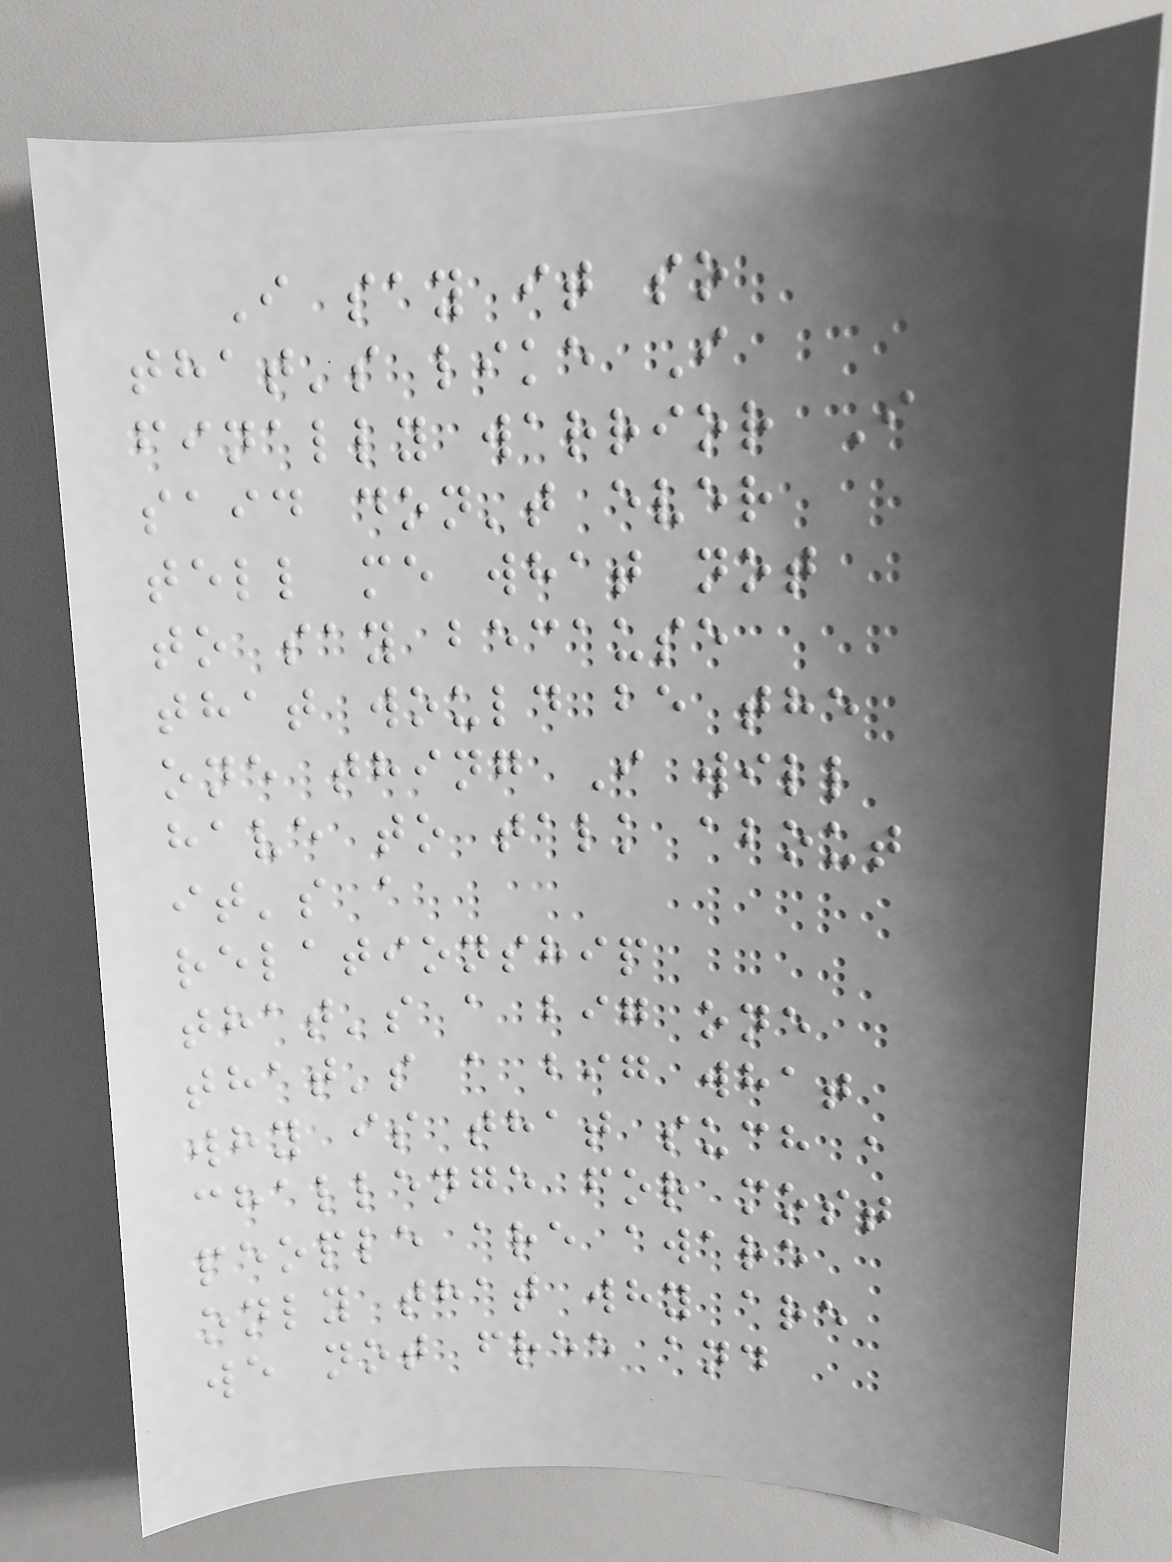I say it so
that's like I
finally warrior I
said don't ever
tell me what not
to say because
that would be the
one thing I will
have to talk about
it's a
relationship
that's a big one
that's a big what
why is that such a
challenge for most
people are aware
only that why are
we not free and
